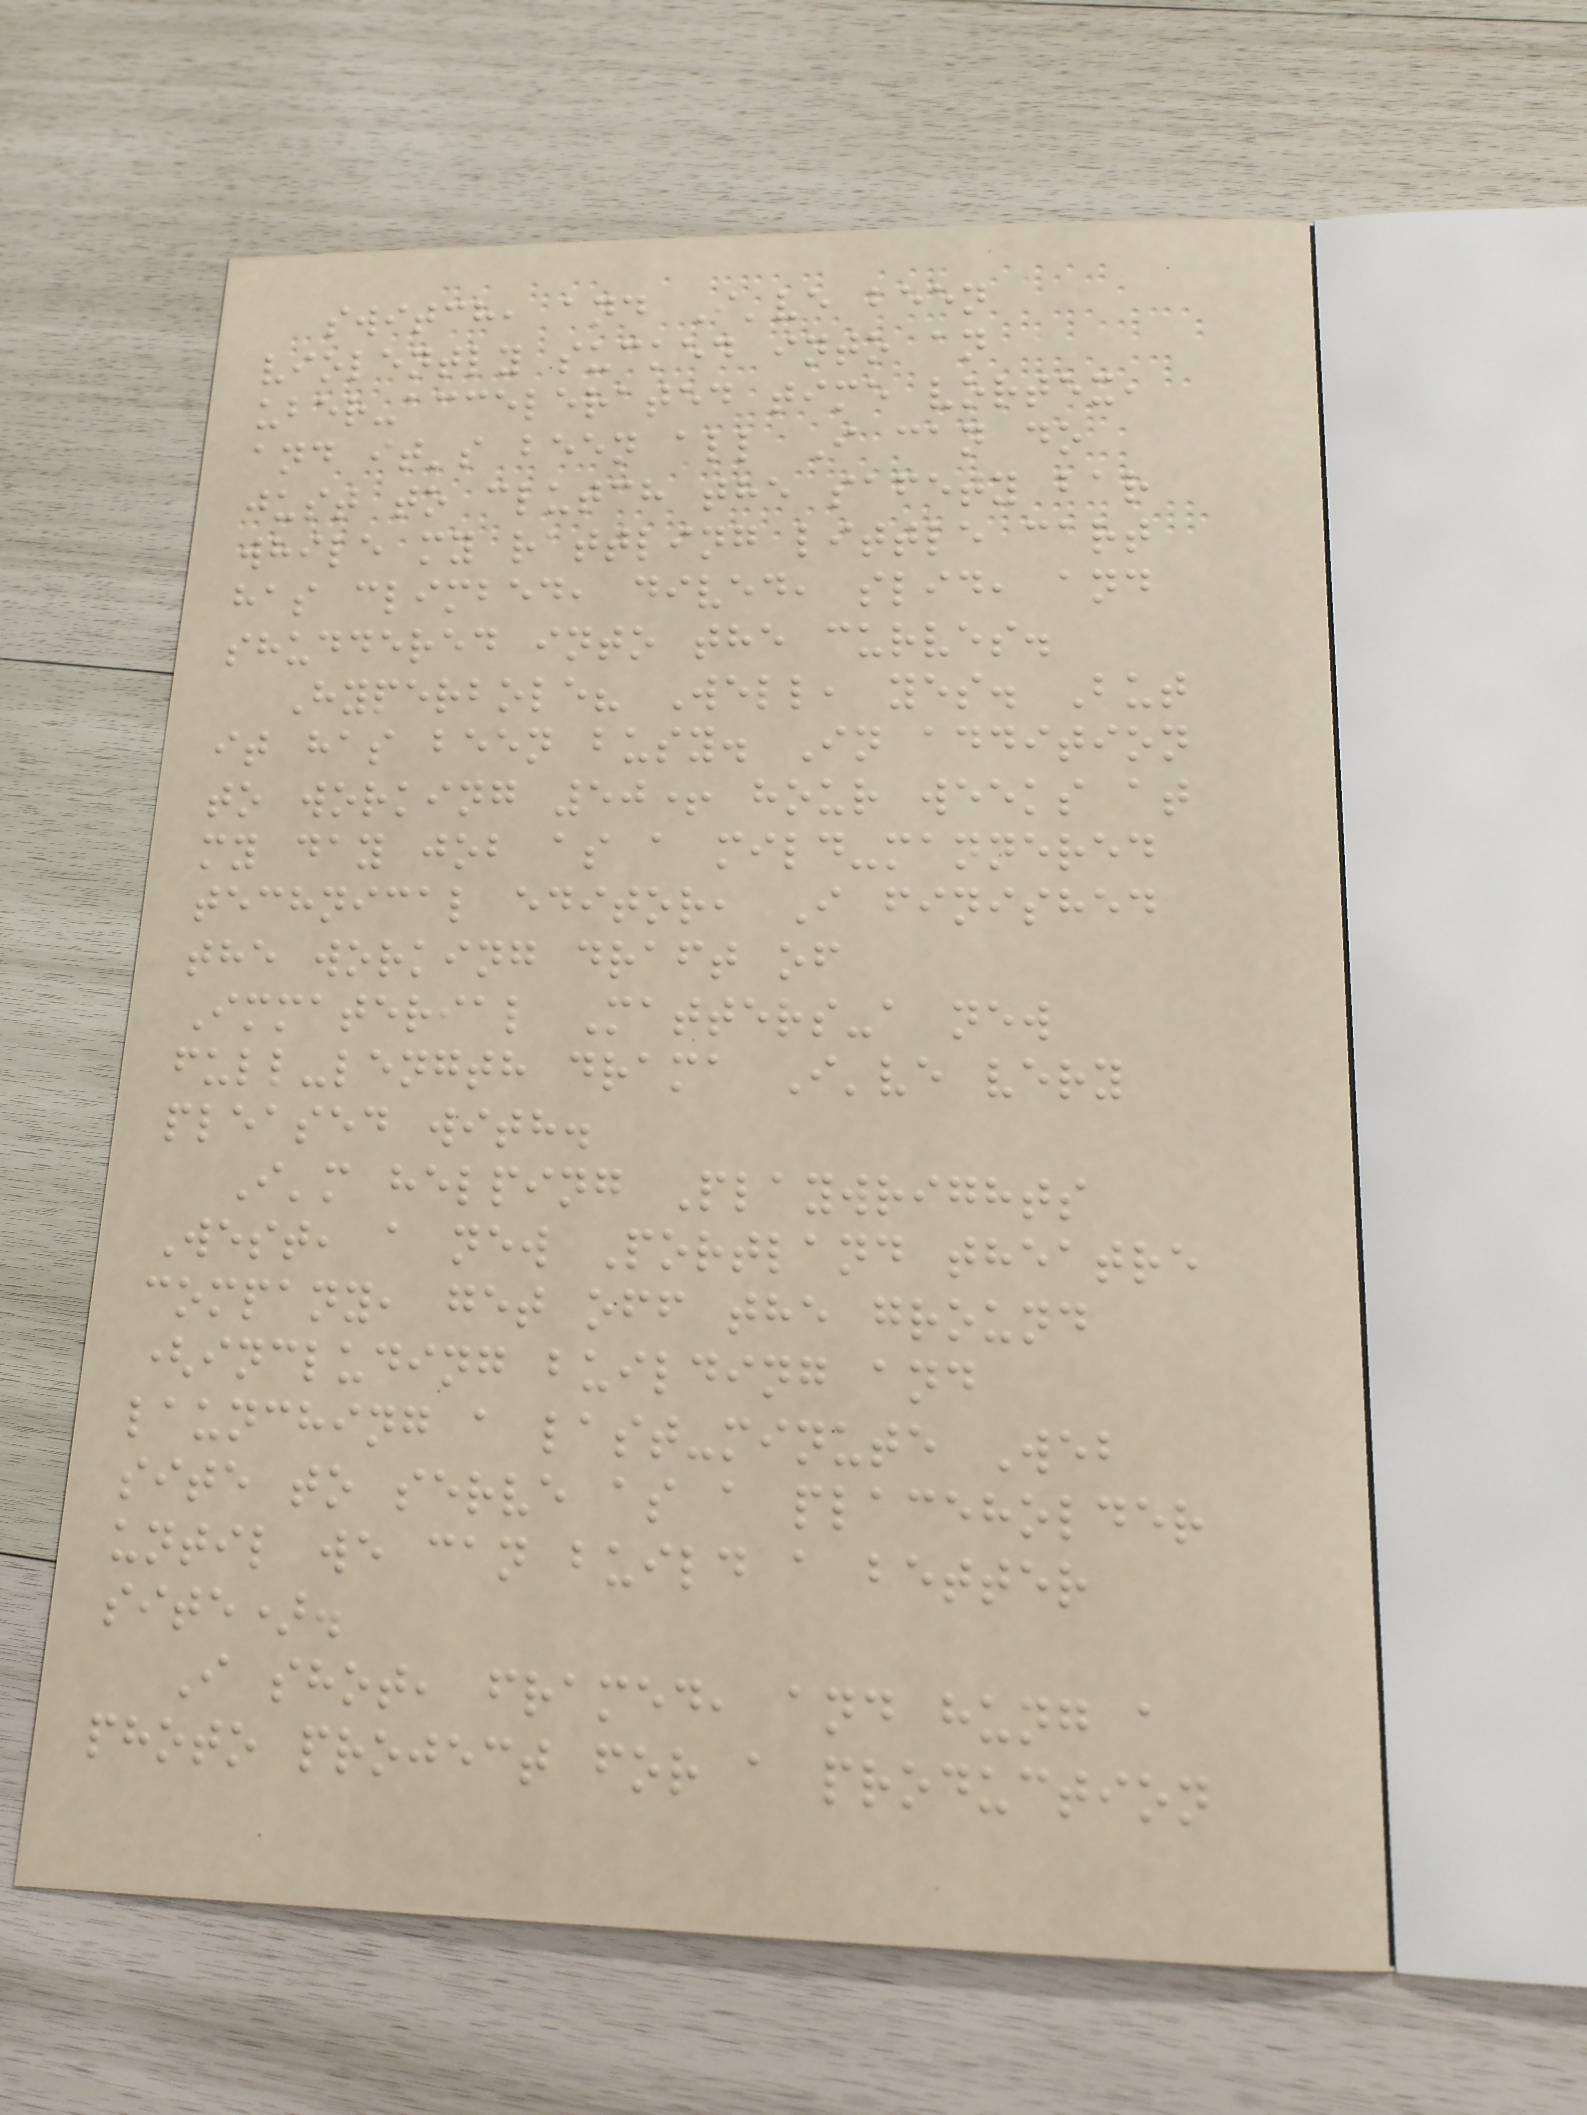switch, and I've been
violently sucked into an
uber-accelerated time vortex,
and it's been all I can do
just to clutch the safety bar
while my rattling little cart
has climbed, dived, slid, and
shuddered into the curves.
Hyperbole? Well, yes. But
it has been busy. In addition
to working 50+ hour weeks at
my day job as a mild-mannered
technical editor, I finished
the working draft of
Immaterial Matters-a new
full-length drama I've very
pleased with.
I'm helping Playwrights
West, a new Portland theatre
company, get off the ground
(including building and
launching a last-minute Web
site to serve as a placeholder
until we can build a better
site).
I shot, framed, and hung a
photo project for a production
